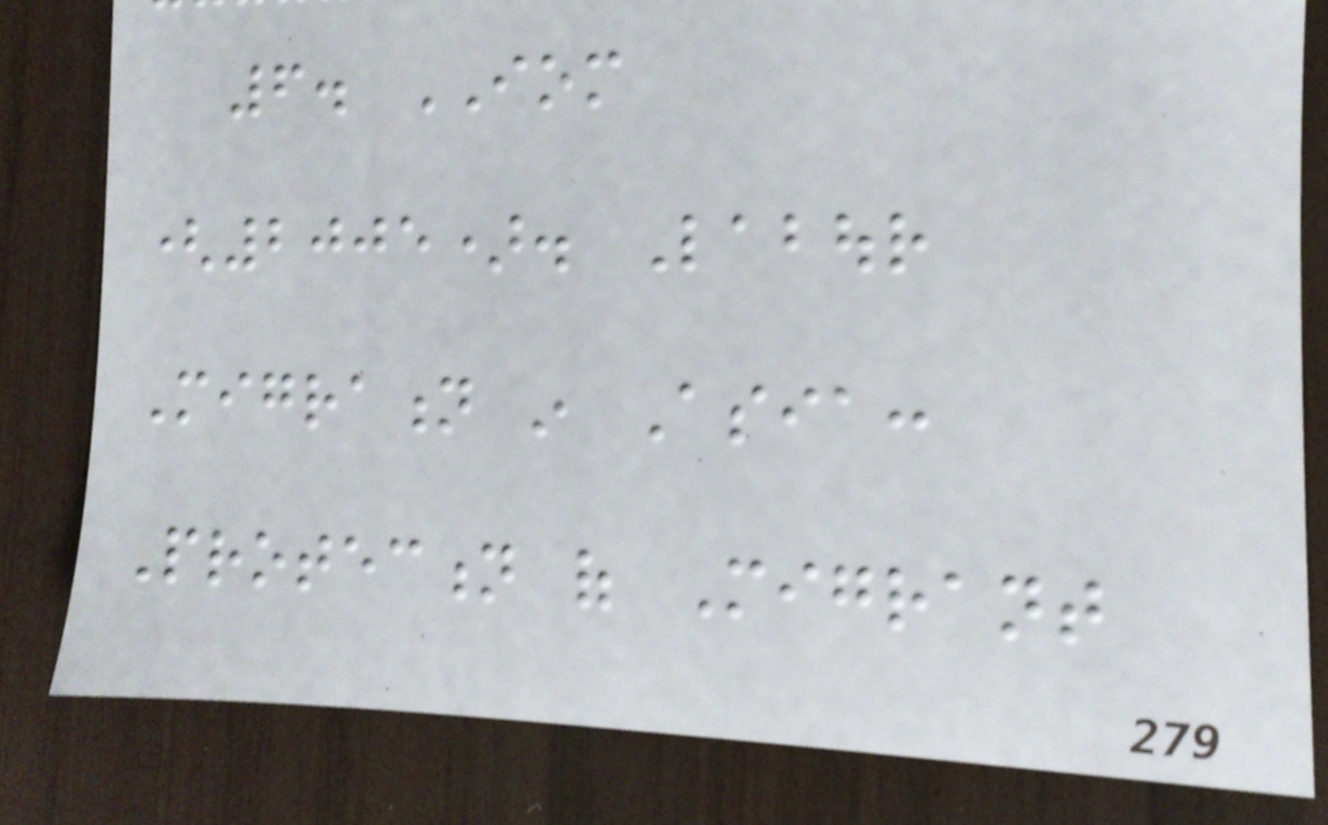6. IOM
(2005). Labour
Migration in Asia:
Protection of Migrant
